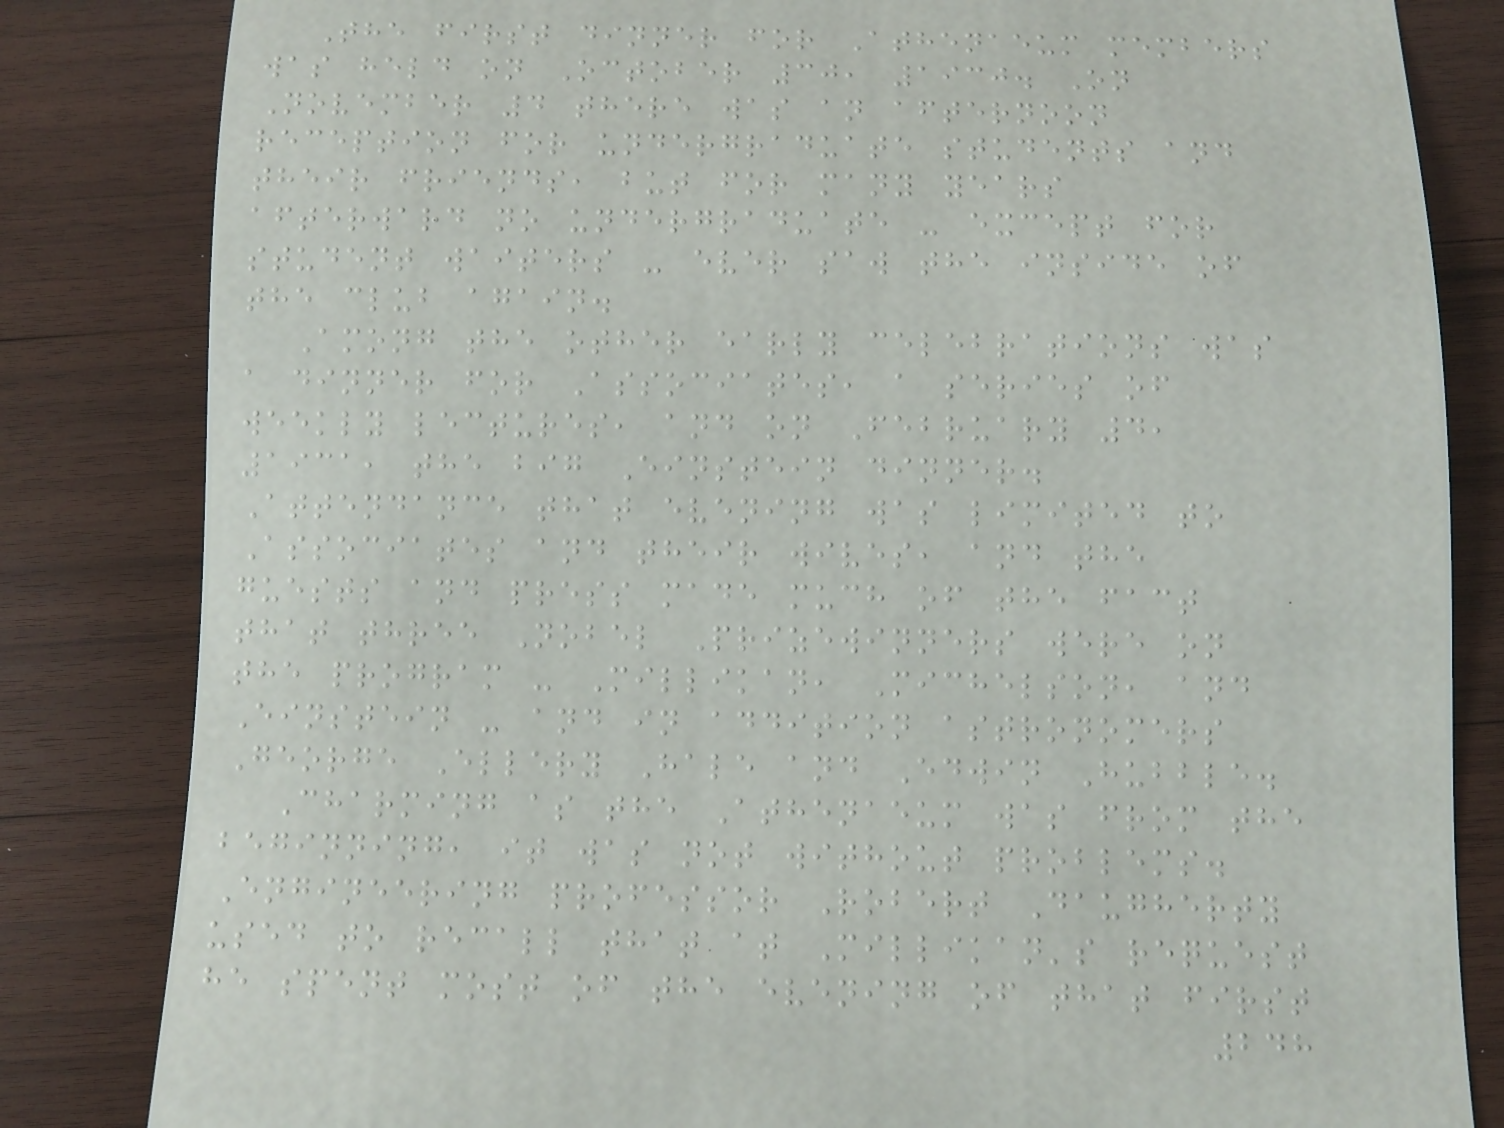The first dinner for Athenaeum members
was held on October 30, 1930. On
November 4 there was an afternoon
reception for undergraduate students and
their friends, but for many years
afterward no undergraduate - except for
student waiters - ever saw the inside of
the club again.
Among the other early celebrations was
a dinner for Associates, a series of
weekly lectures, and on February 4,
1931, the big Einstein dinner.
Attendance that evening was limited to
Associates and their wives, and the
guests and press made much of the fact
that three Nobel Prizewinners were on
the program - Millikan, Michelson, and
Einstein - and in addition astronomers
George Ellery Hale and Edwin Hubble.
Charming as the Athenaeum was from the
beginning, it was not without problems.
Engineering professor Robert Daugherty
used to recall that at Millikan's request
he spent most of the evening of that first
248
